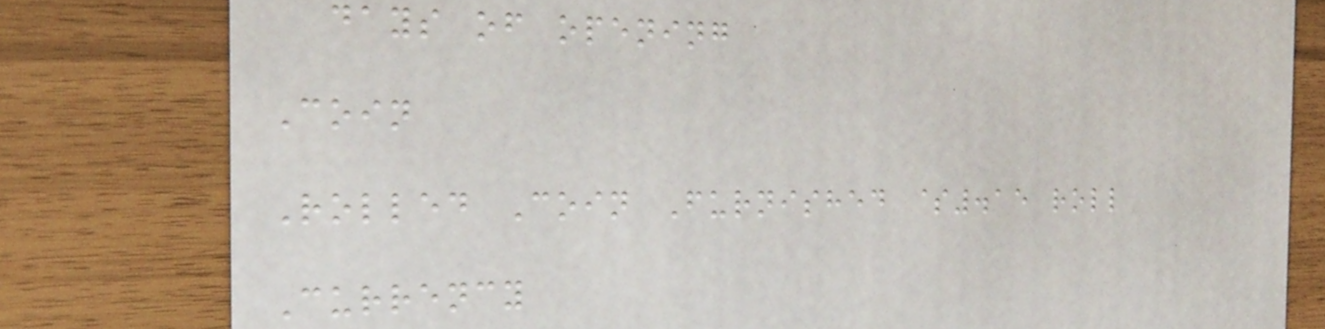days of opening
Coin
Rolled Coin Furnished $.15 roll
Currency
